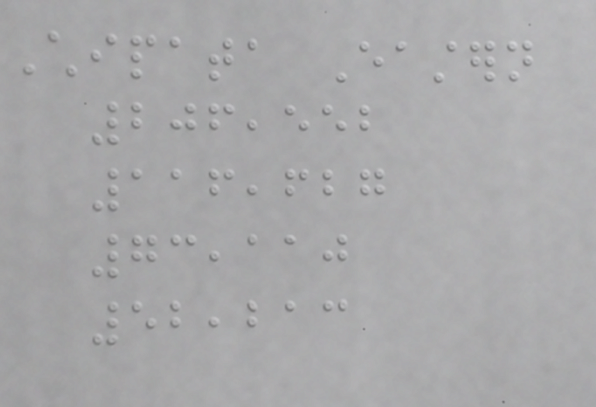Chipata Eastern
206,552
116,627
73,110
52,213
